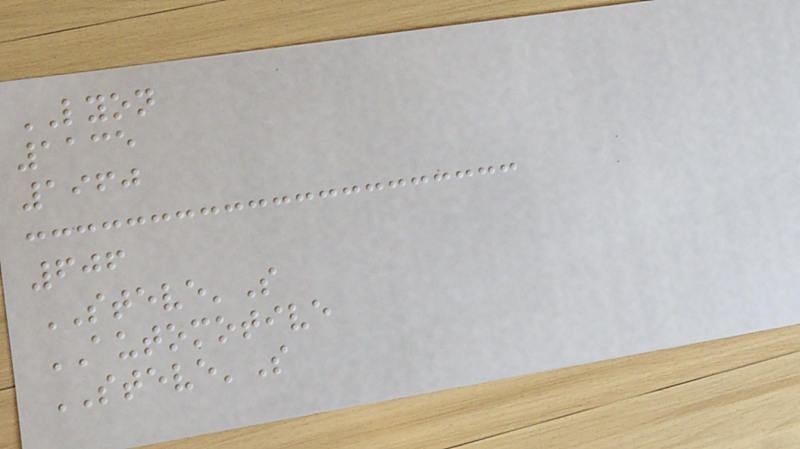LYON
1135
1960
606
STEVE'S
AUTOMOTIVE
STEVE'S
